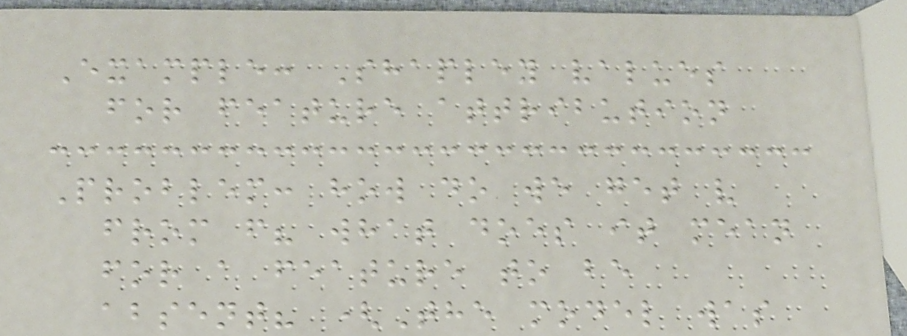Example: Shapley values
for feature attribution
Problem: how do we get v
from f? what does it mean
for a feature to be
absent? (The model was
